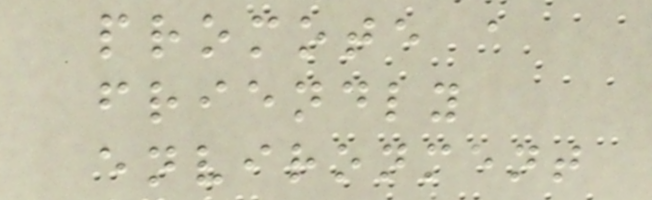promote a
friendly
environment
